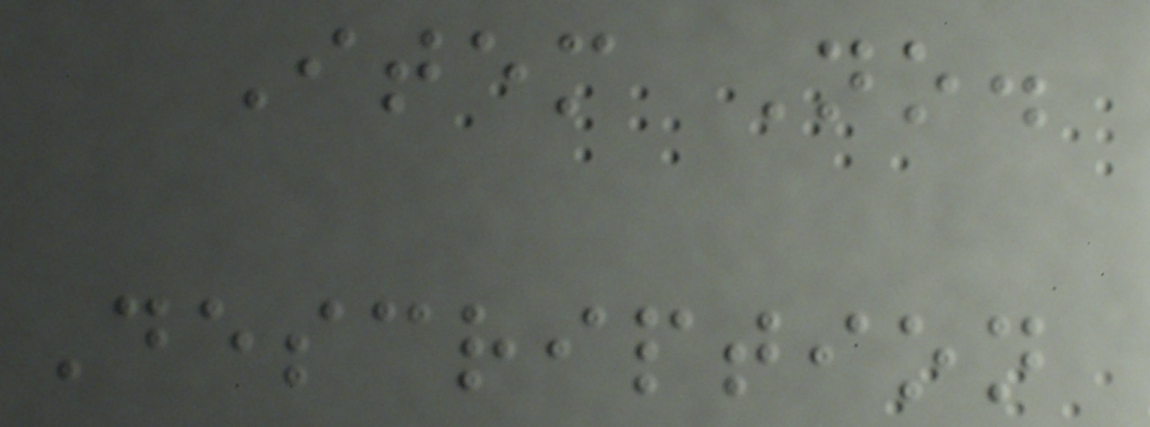Item No.
Description
